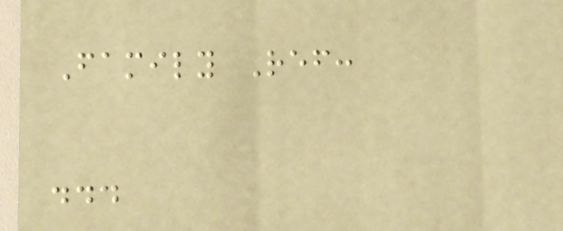Family Ref:
...
